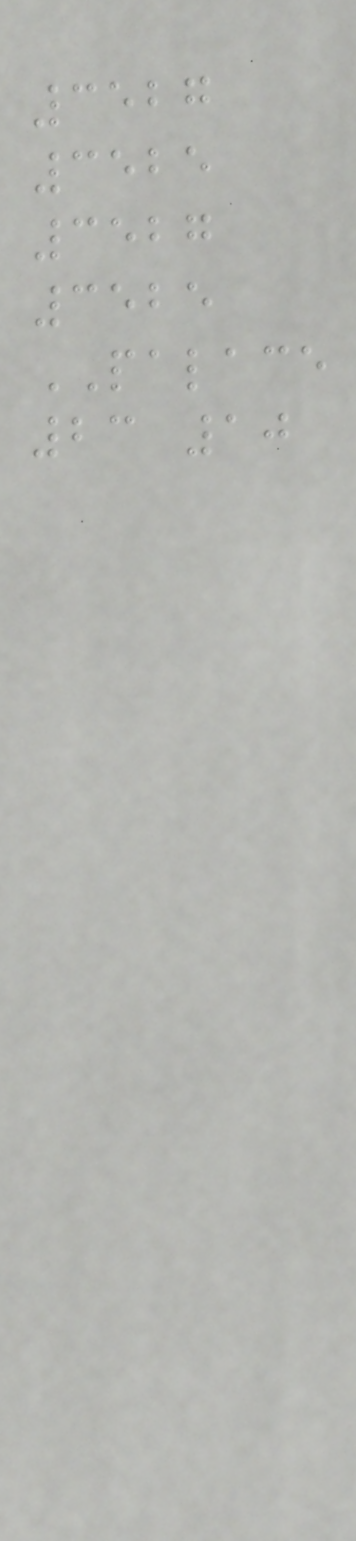3527
3525
3527
3525
PALACE
23 10
